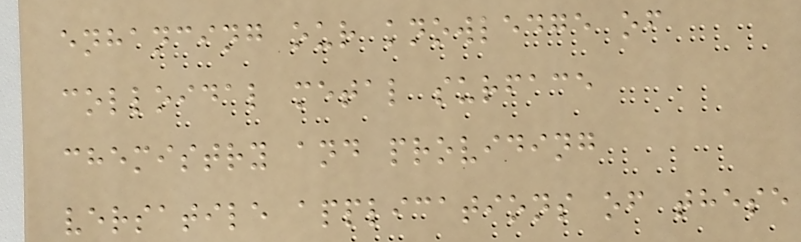enhancing our knowledge of
colloidal metal surface
chemistry and providing
versatile applications of these
